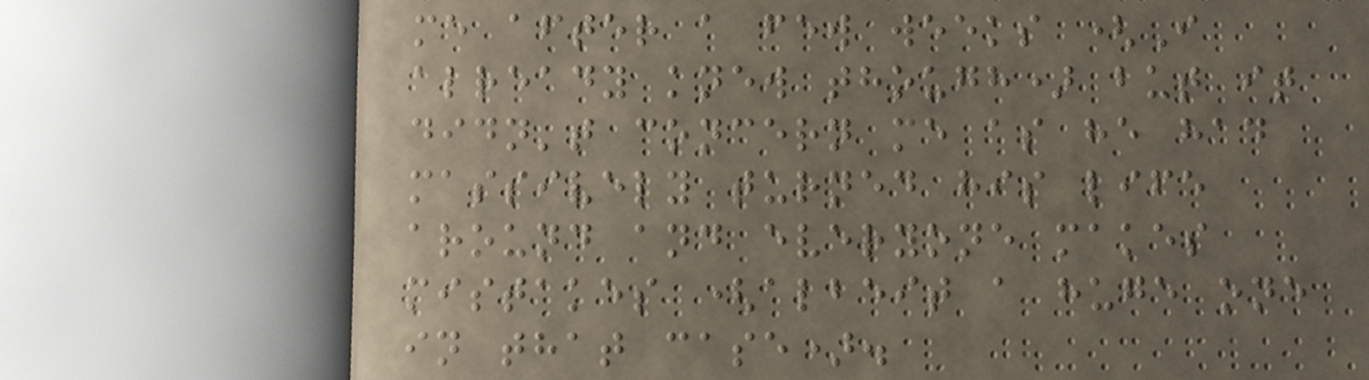me after a few weeks (I
already knew though) but it
didn't concern me as he had
massively turned his life
around and everyone makes
mistakes (albeit a huge one
in that case).
